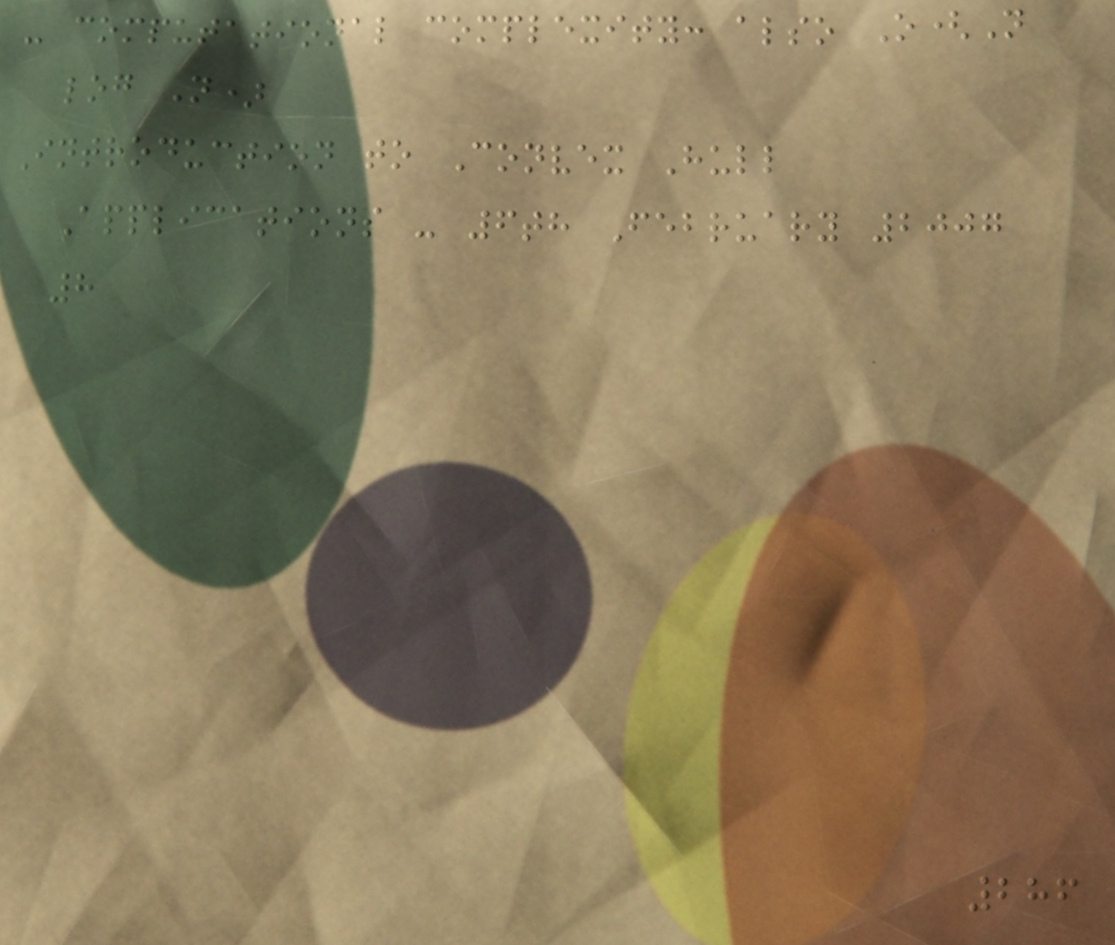- computational complexity: also O(N
log N)
Introduction to Convex Hull
Applications - 6th February 2007
8
286
